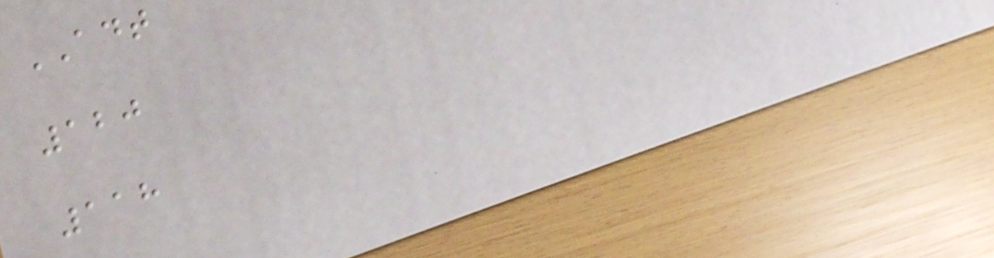ADT
120
118
